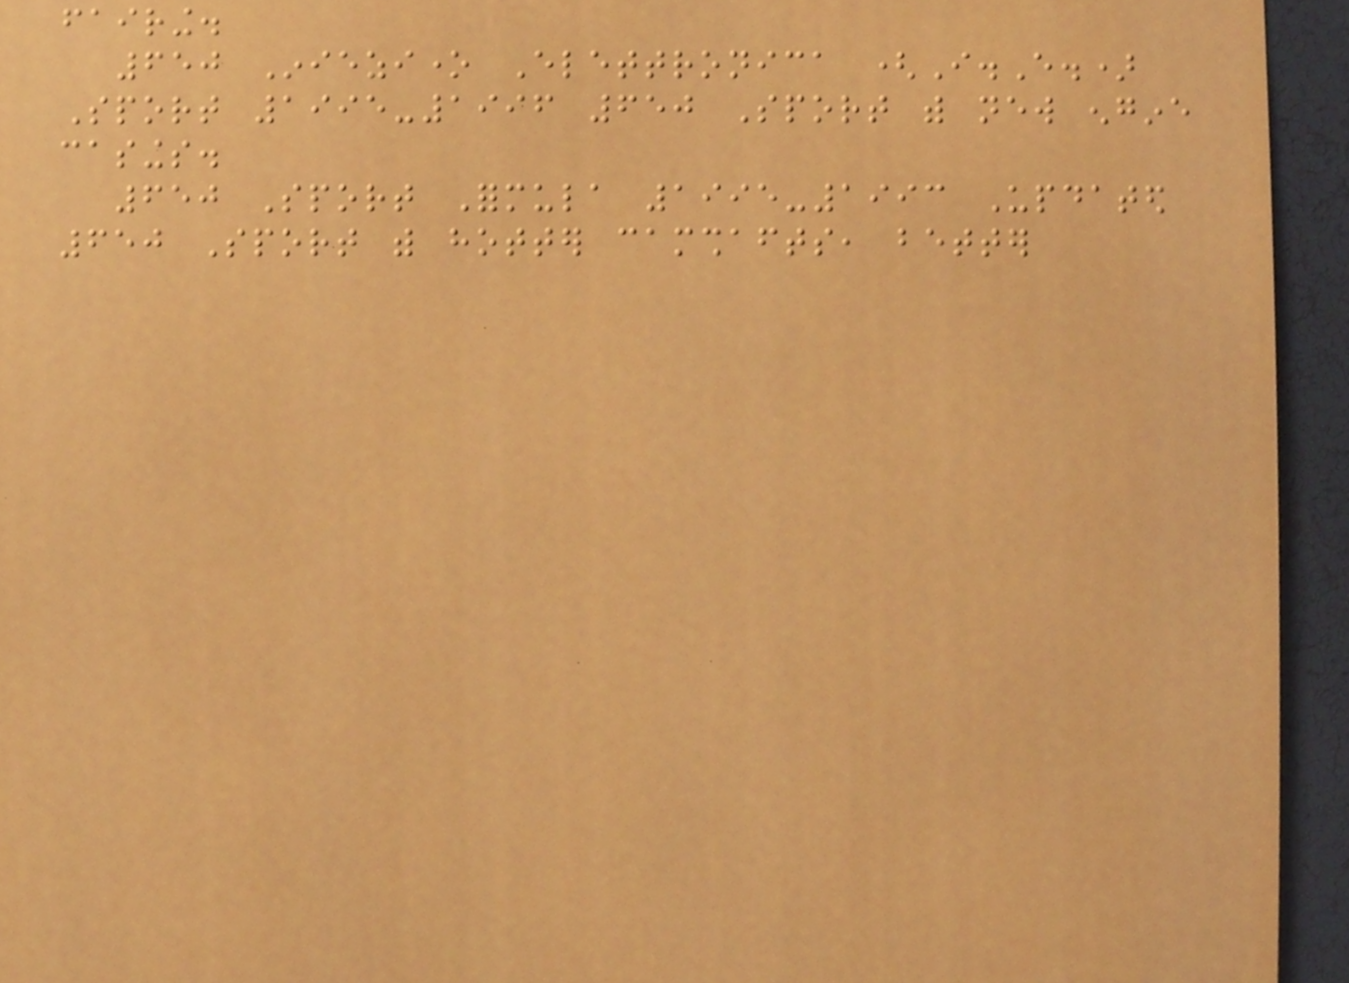fairing.
650 Iniezione Elettronica (I.E.)
Sport 1995-1996 650 Sport with new engine
casings.
650 Sport Formula 1995-1993 Updated
650 Sport with hotter camshafts, better
